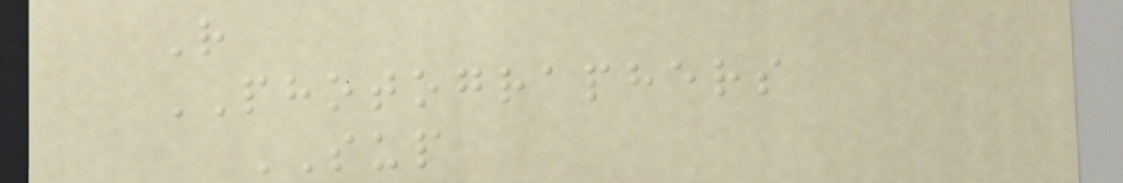R
PHOTOGRAPHERS
SUP
